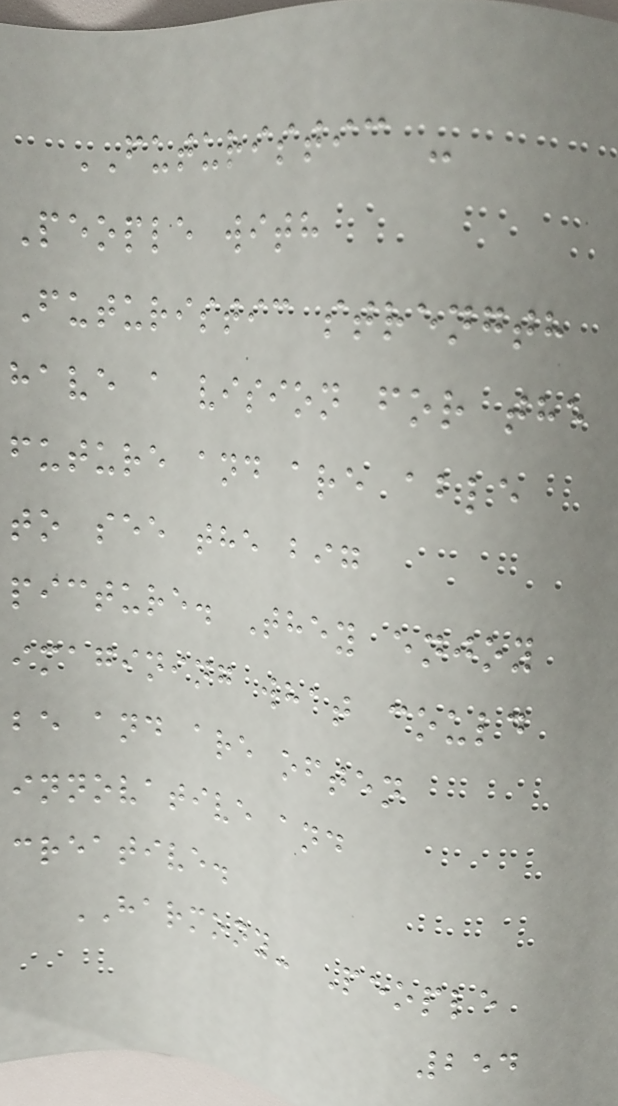FUTURISTIC -
People with
Futuristic strength
have a vision for the
future and are able
to see the big
picture. They enjoy
imagining what could
be and are often
innovative and
creative.
HARMONY- People
254
